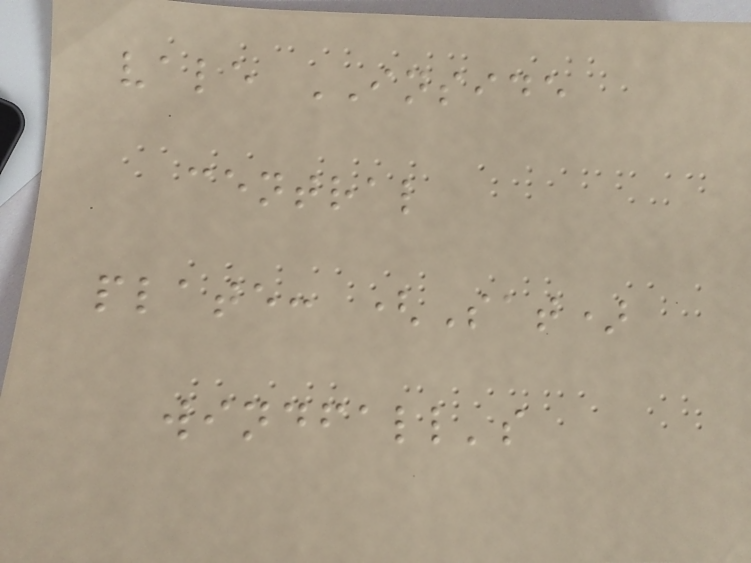vale INSIDE
central
plate: (Sat)
windfall's
